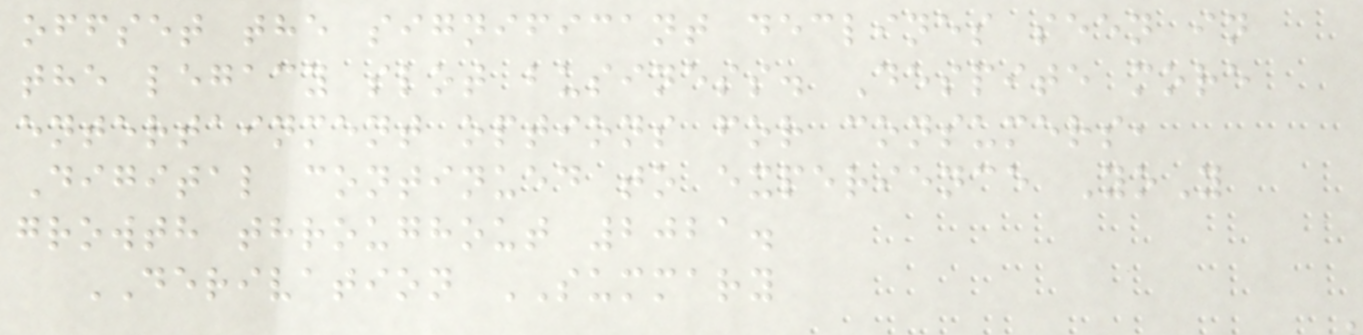offset the significant declines seen in
the legacy slot business. Despite more
entertainment options for consumers,
Digital continued to experience YoY
growth throughout 2021.
DERIVATION SUMMARY
